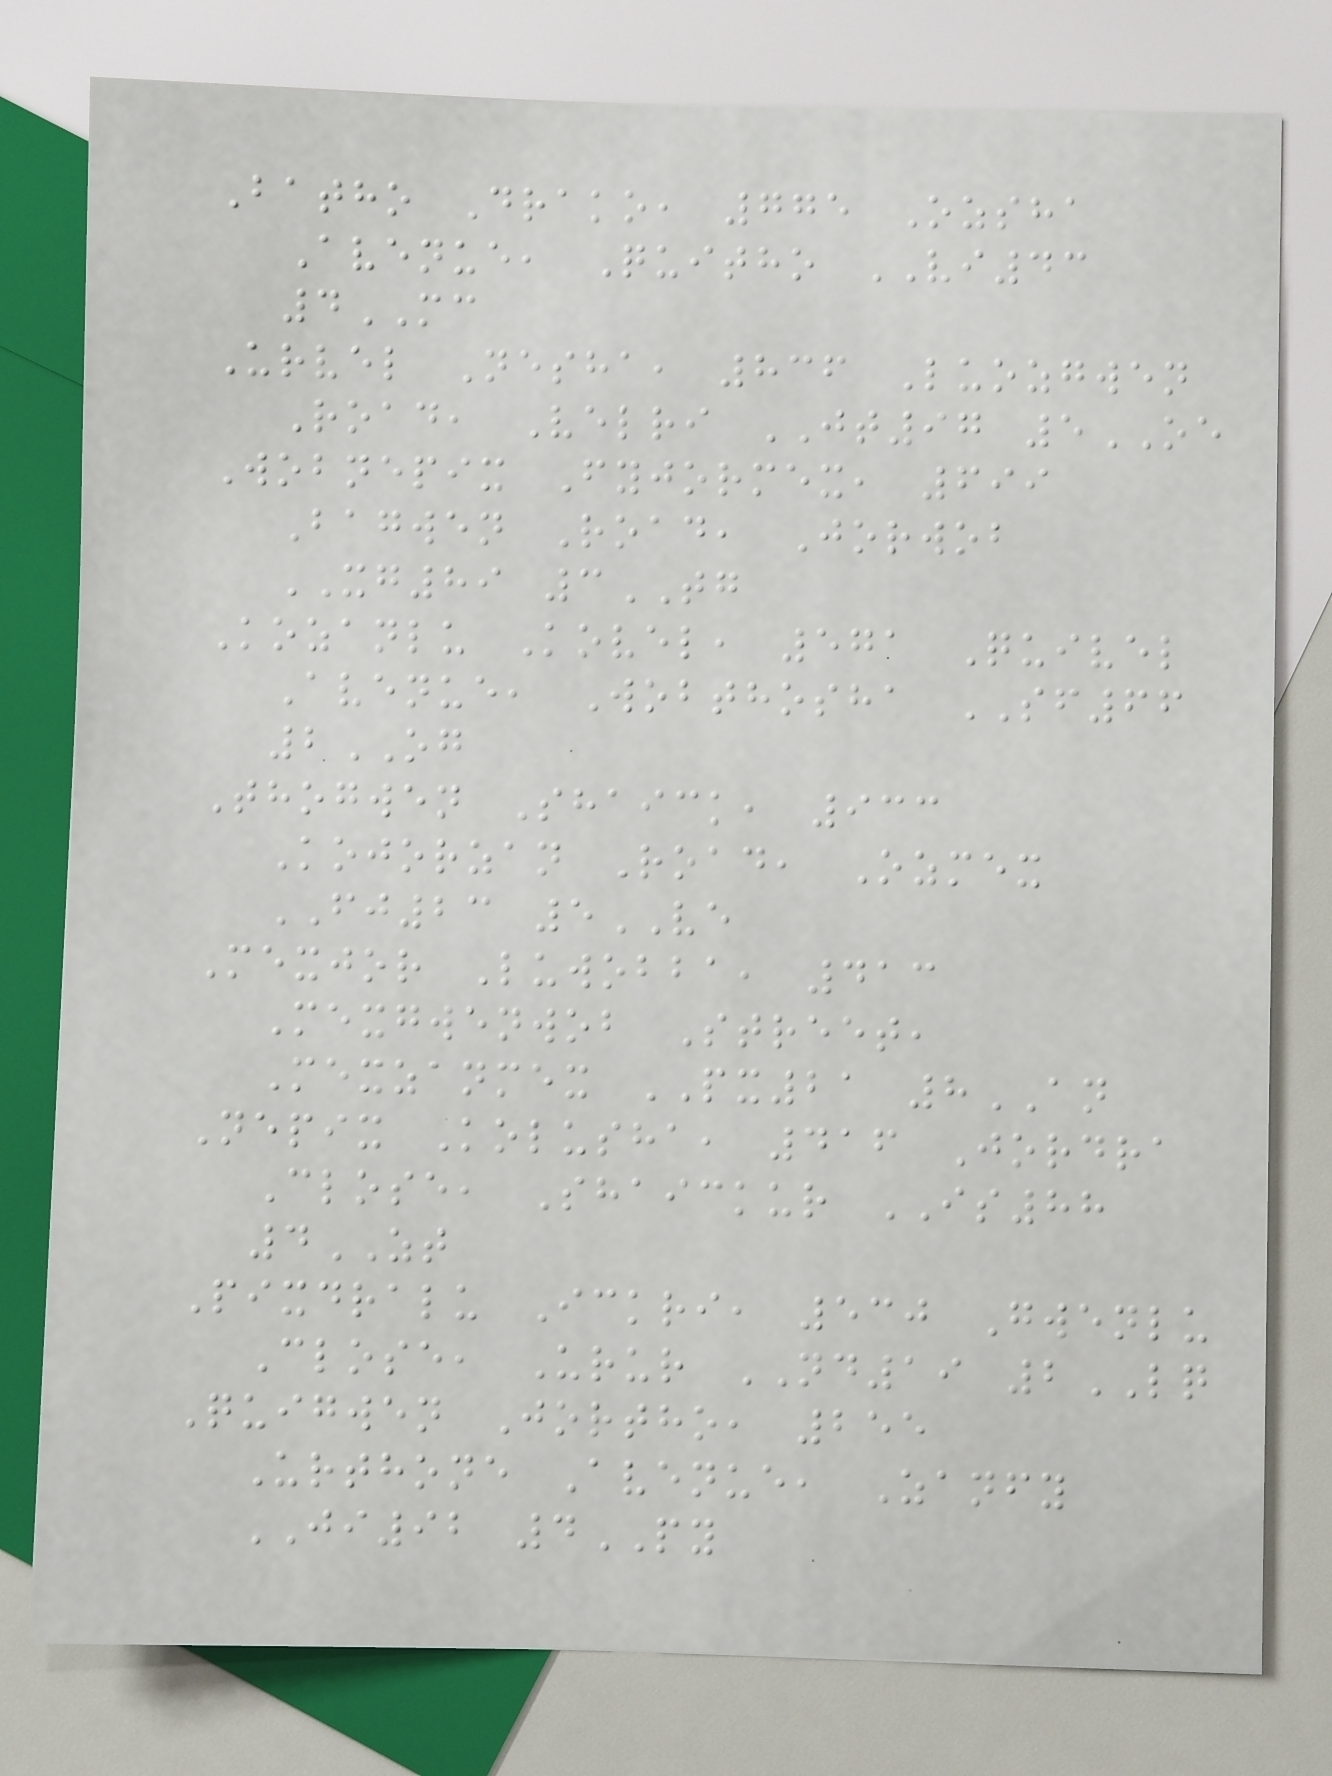Batho Drako, 775 Ozsha
Avenue, Quitho VI43
4MC
Urvel Nesha, 836 Luozgwen
Road, Velri JT97 5OE
Wobnepix Fyjormex, 699
Bagwen Road, Jorwob
XG89 3TG
Kozanlu Kovel, 571 Quivel
Avenue, Wobthosha SF66
2OG
Thogwen Shaick, 933
Kojorzan Road, Ozmex
FJ23 5VE
Mexjor Luwobba, 413
Mexgwenwob Street,
Mexzanmex PX21 8AN
Nepix Kolusha, 416 Jordra
Close, Shaickur IS88
4ZT
Pixdralu Ickri, 530 Gwenlu
Close, Urur ND19 2LQ
Quigwen Jortho, 255
Urthone Avenue, Zanfy
JI92 4PY
